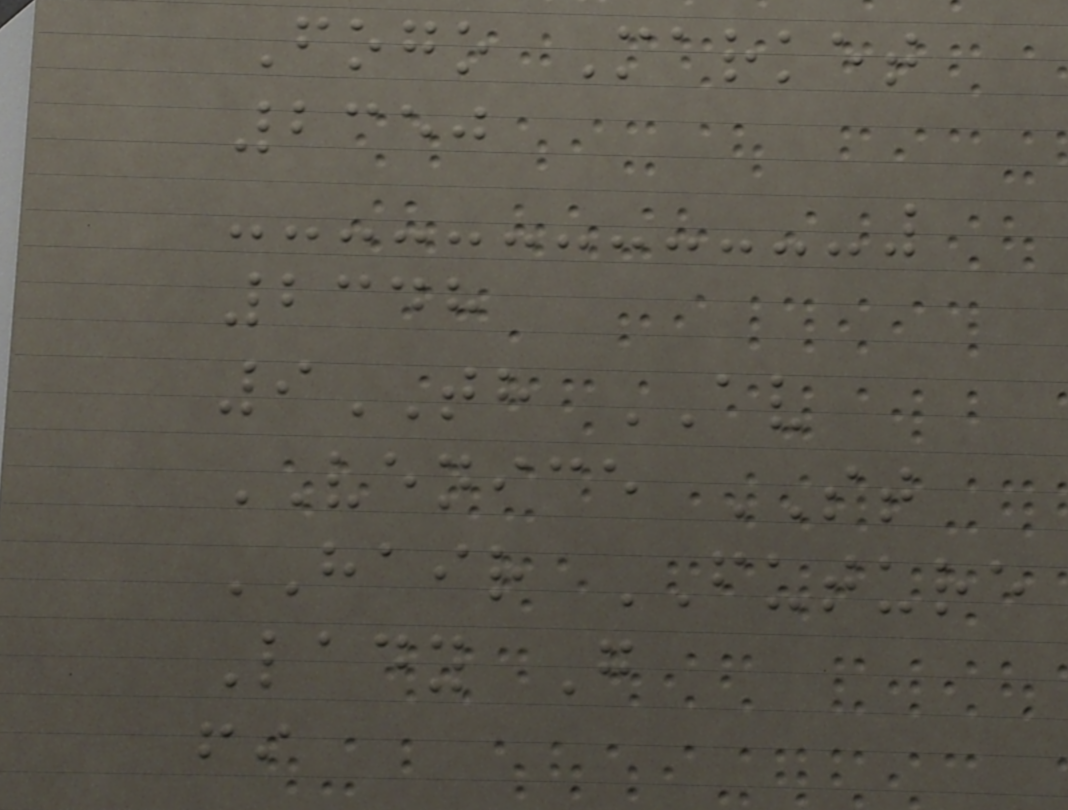Fogo Market
2350
2348
9TH AV
VENICE ST
HAIR FUTURE
Lady G
fi
